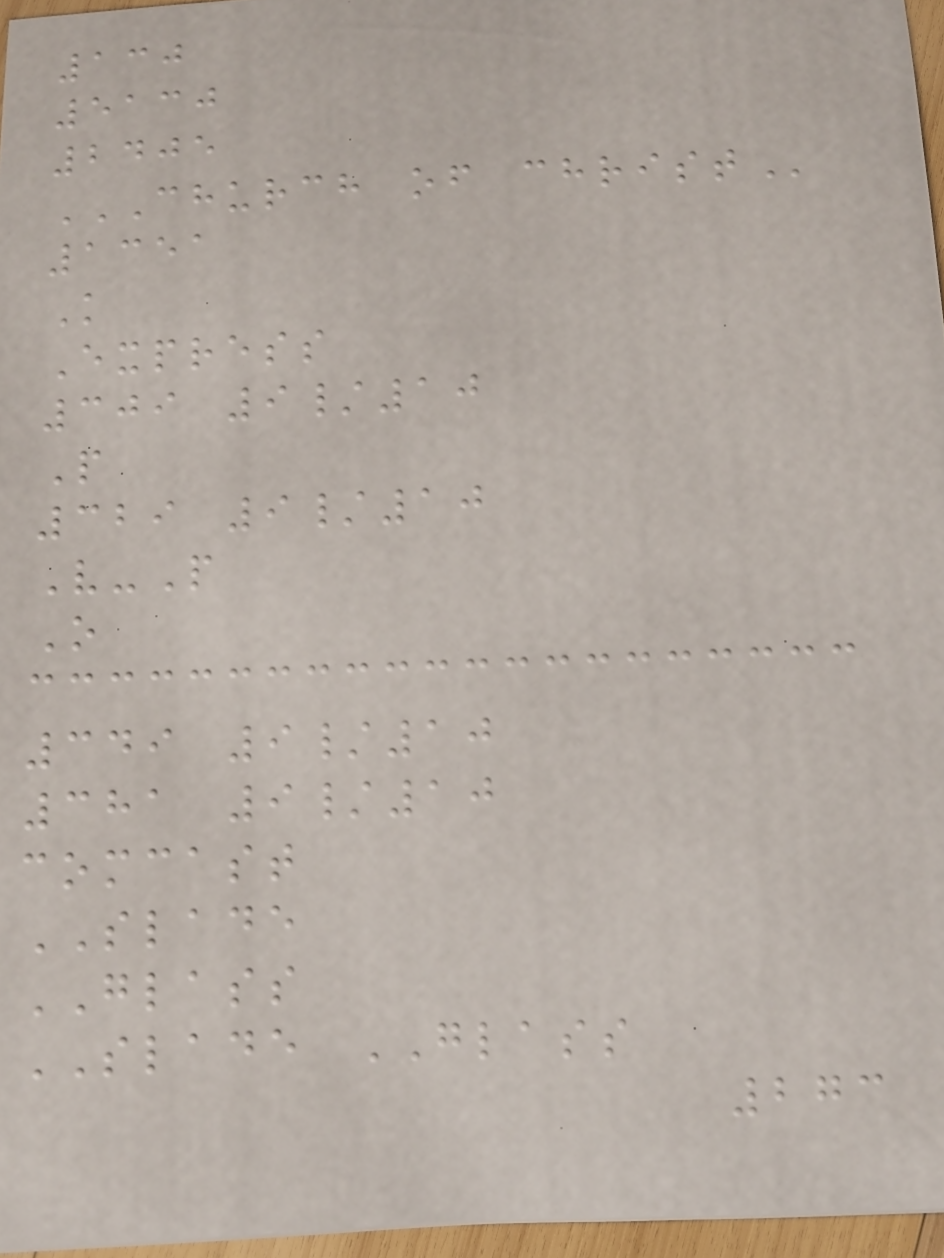130
5130
2405
CHURCH OF CHRIST
1351
K
Express
309 9/10
P
329 9/10
V-P
O
349 9/10
381 9/10
comcast
SLADE
GLASS
SLADE GLASS
273
